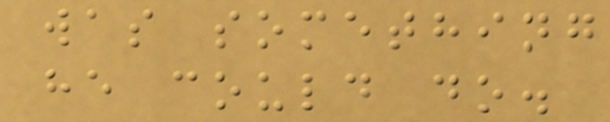was something
he could do.
